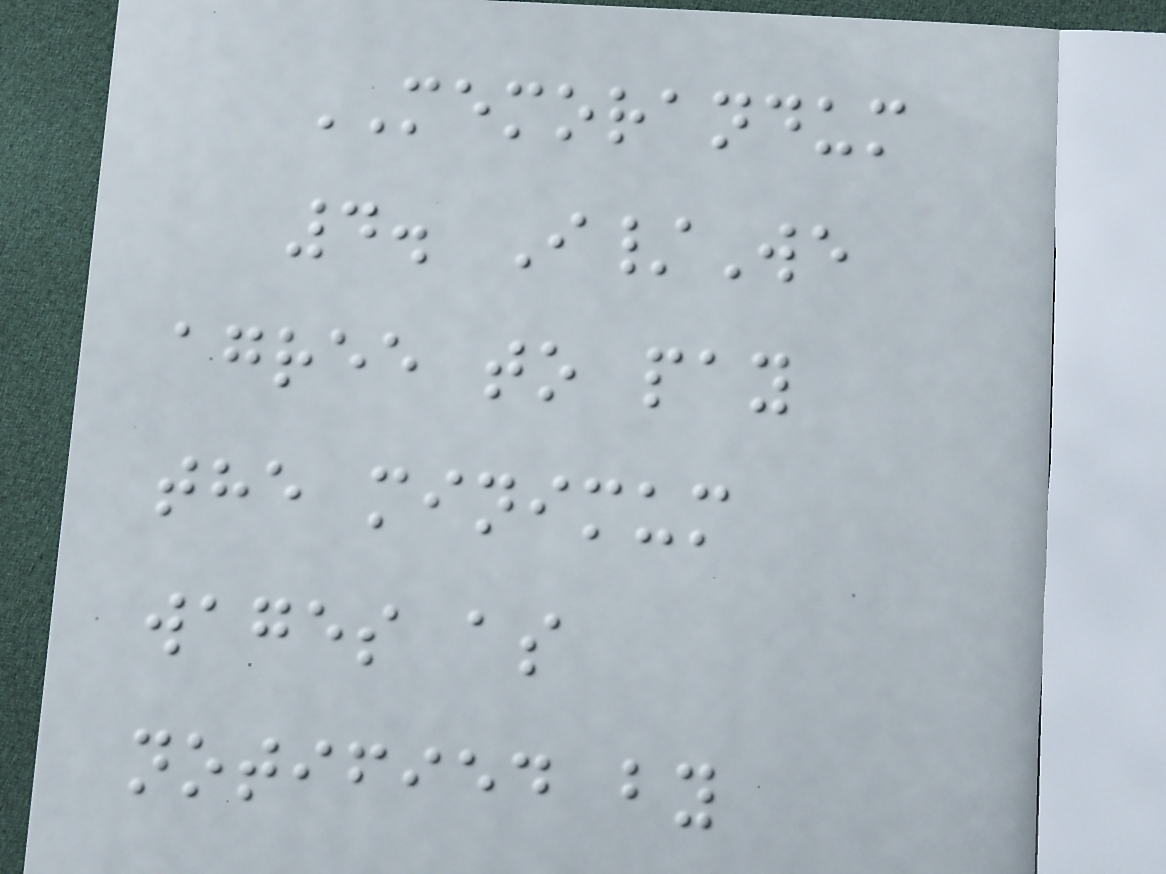MEMORANDUM
4. I/We
agree to pay
the minimum
wages as
notified by
